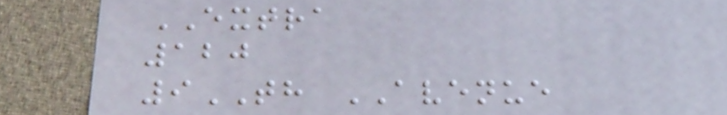EXTRA
120
9TH AVENUE
